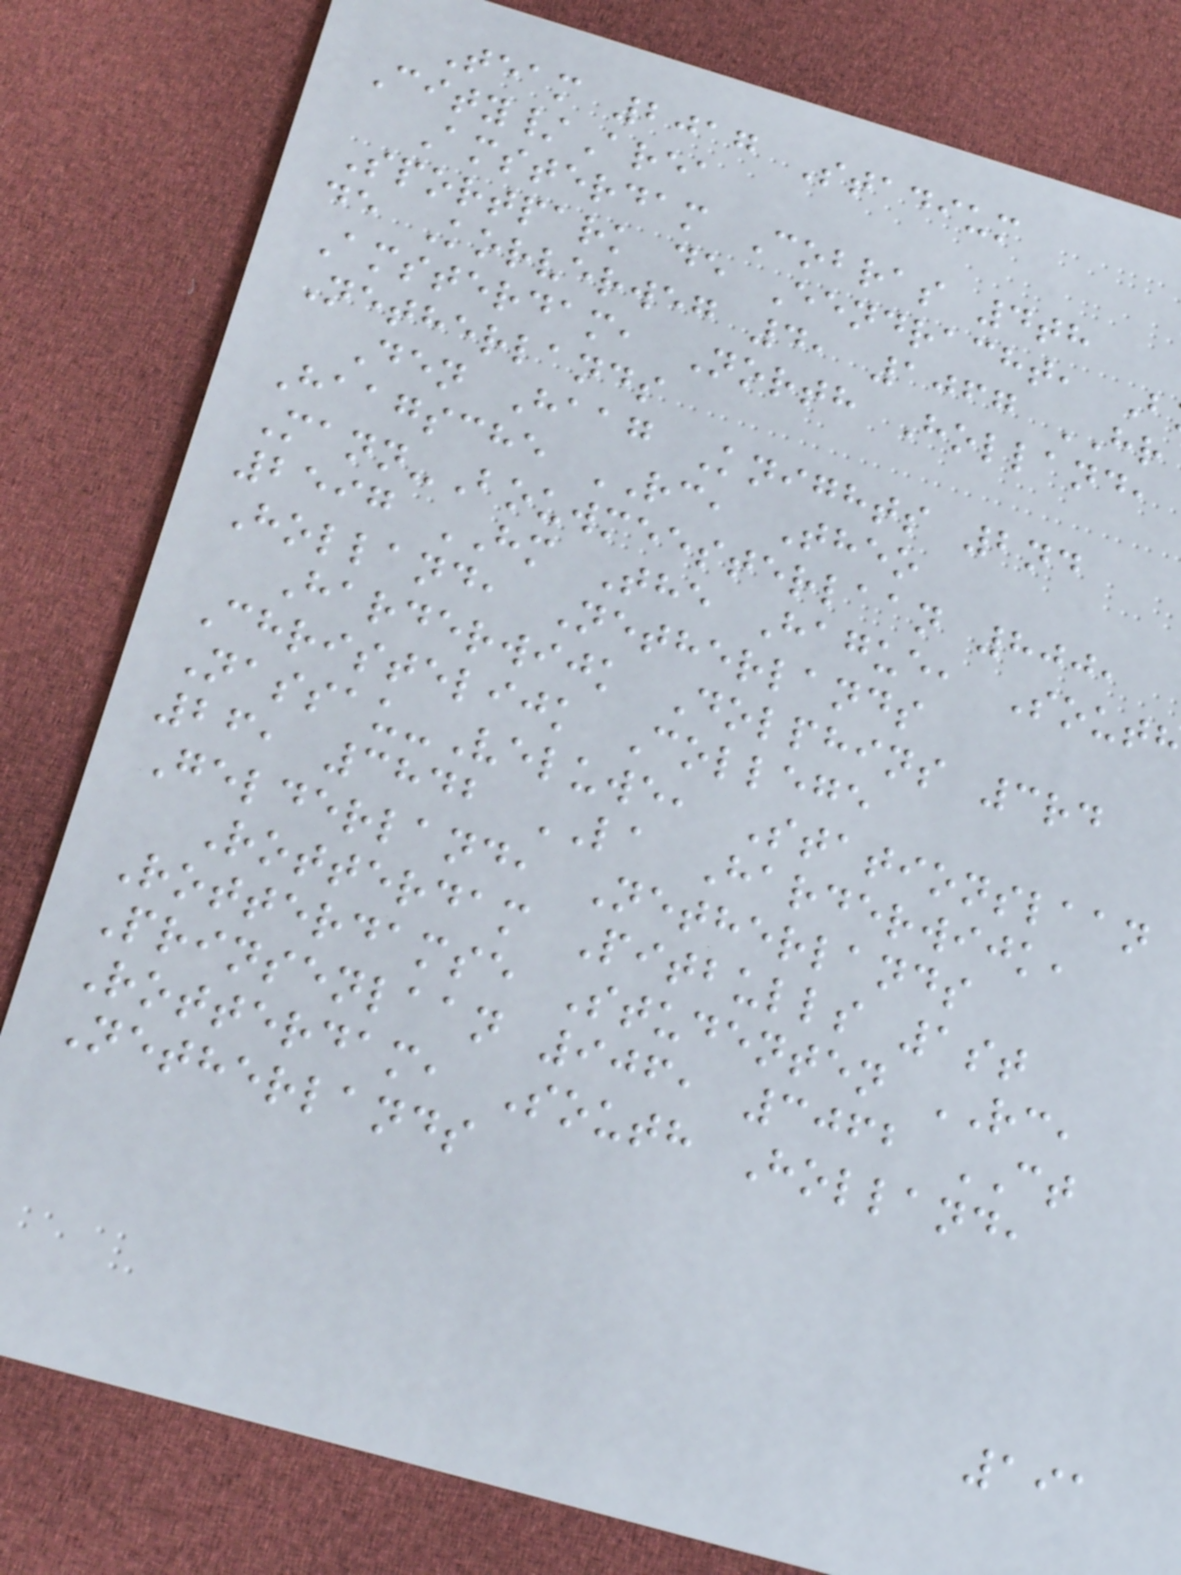Team 2017 Stadium
City/Area
Amsterdam Cobras 4th
Sportpark de Eendracht, B
de Korverweg 4, 1067 HR
Amsterdam, North Holland,
Netherlands
Den Haag Knights 2nd
Haagsche RC, Theo
Mann-Bouwmeesterlaan 800,
2597 HM The Hague, South
Holland, Netherlands
Harderwijk Dolphins 3rd
Christelijk College
Nassau-Veluwe, Stationslaan
26, 3842 LA Harderwijk,
Gelderland, Netherlands
Rotterdam Pitbulls 1st
Rotterdamse Studenten RC,
Prinsenlaan 906, 3062 CT
Rotterdam, South Holland,
Netherlands
191
